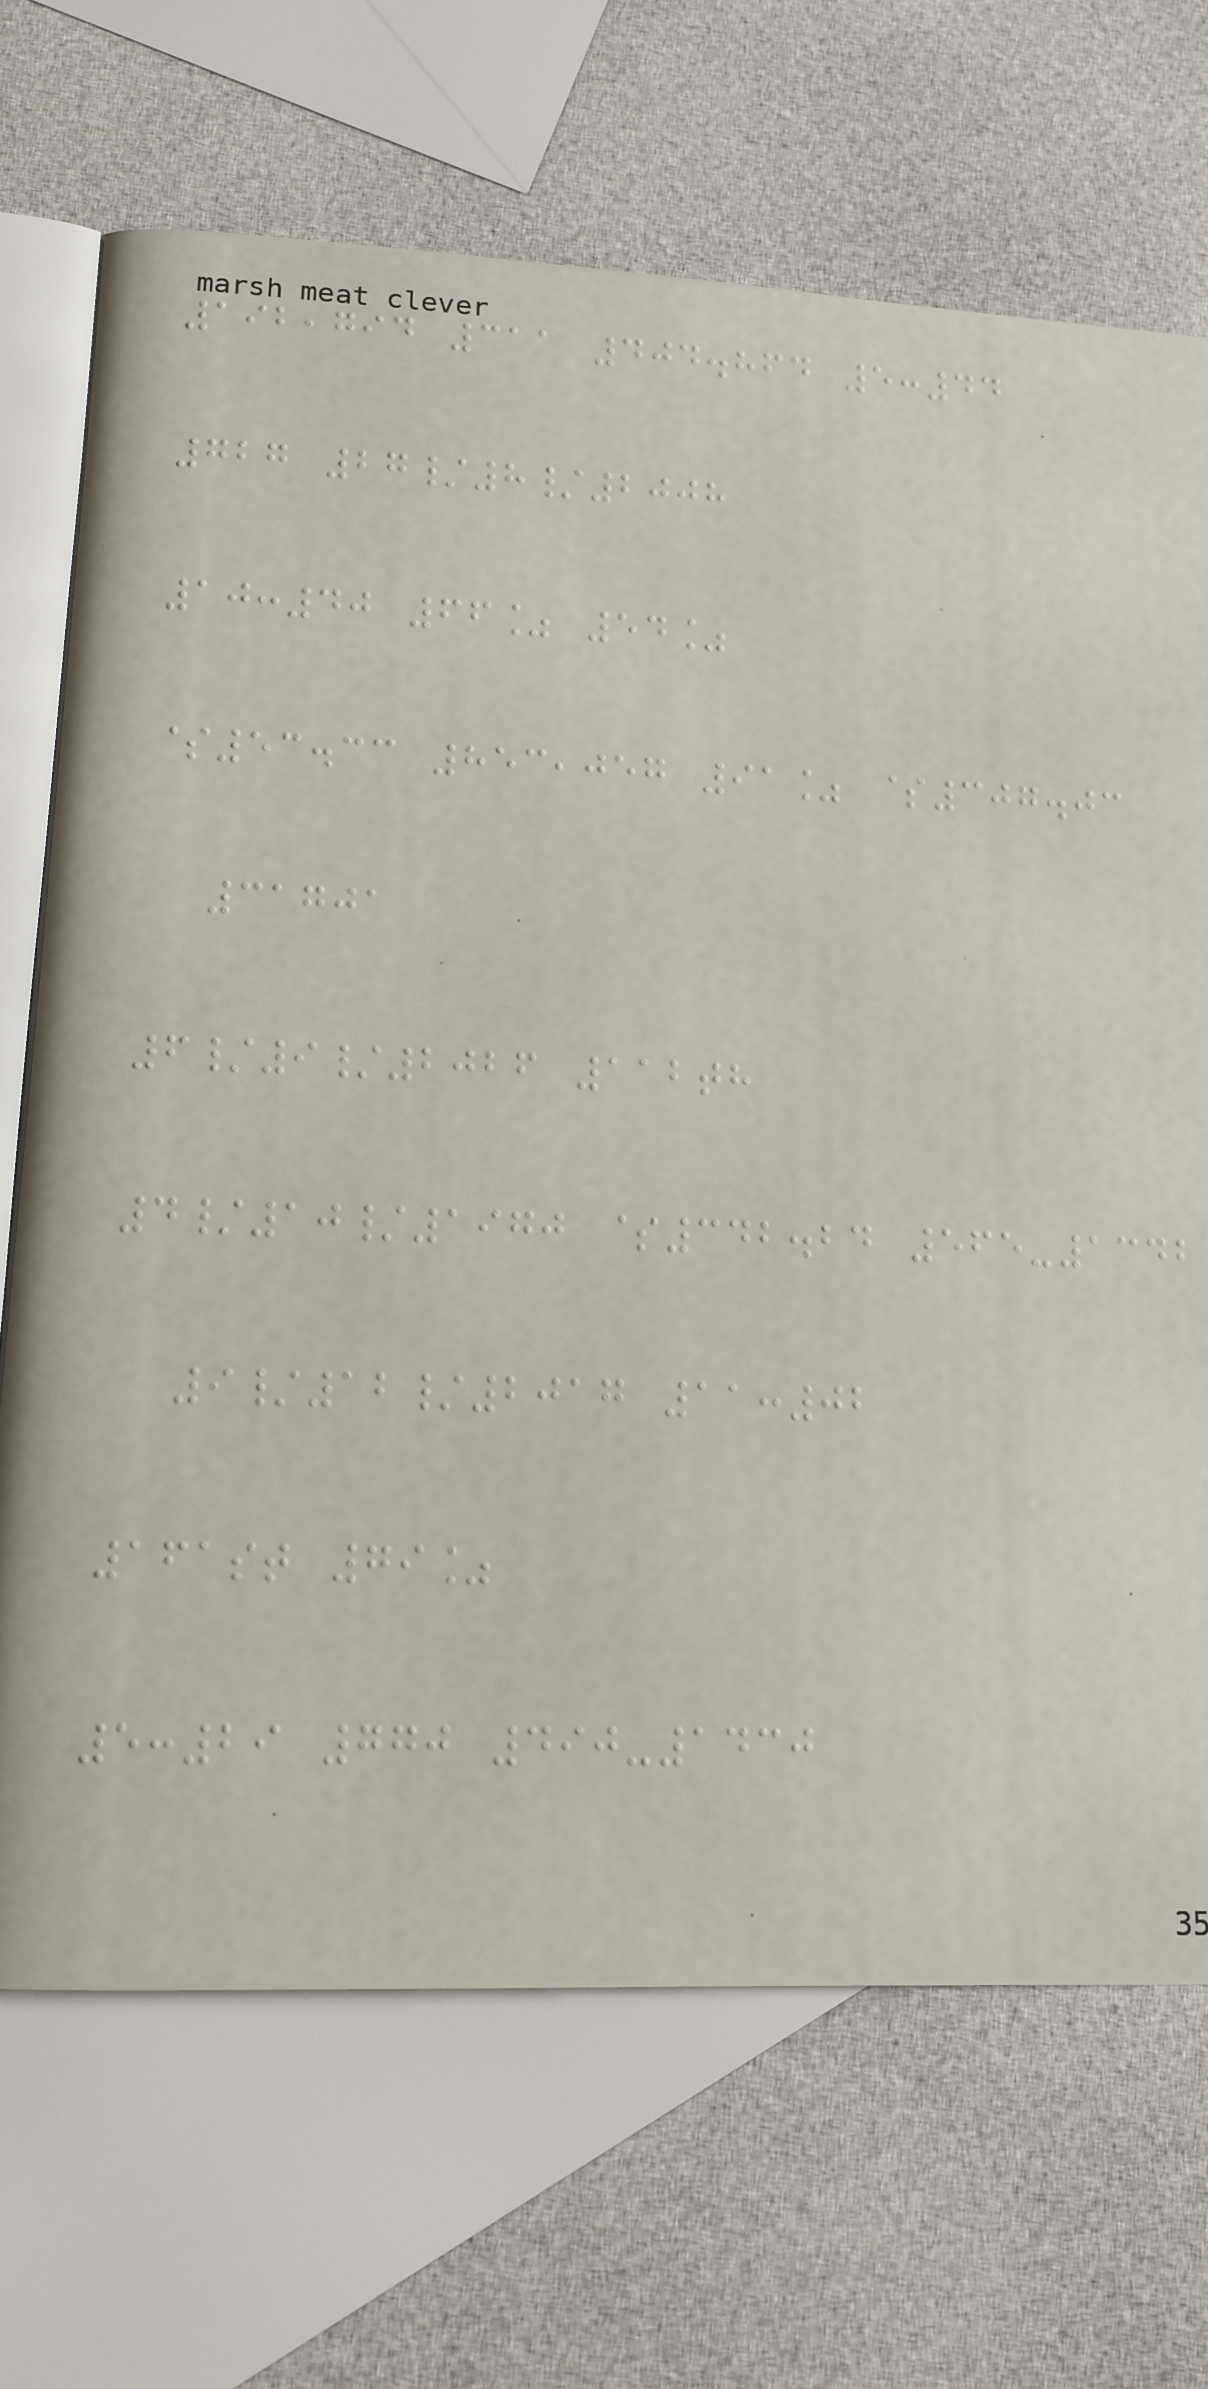192,794 311 404.864 5:44
727 27/8/2008
10:40 66% 54%
$53.33 853,057 91% $307.03
31701
6/9/2026 112th
4/10/1970 $342.24 565-1342
9/12/2017 11:02
161st 79%
5:29 770 490-1430
